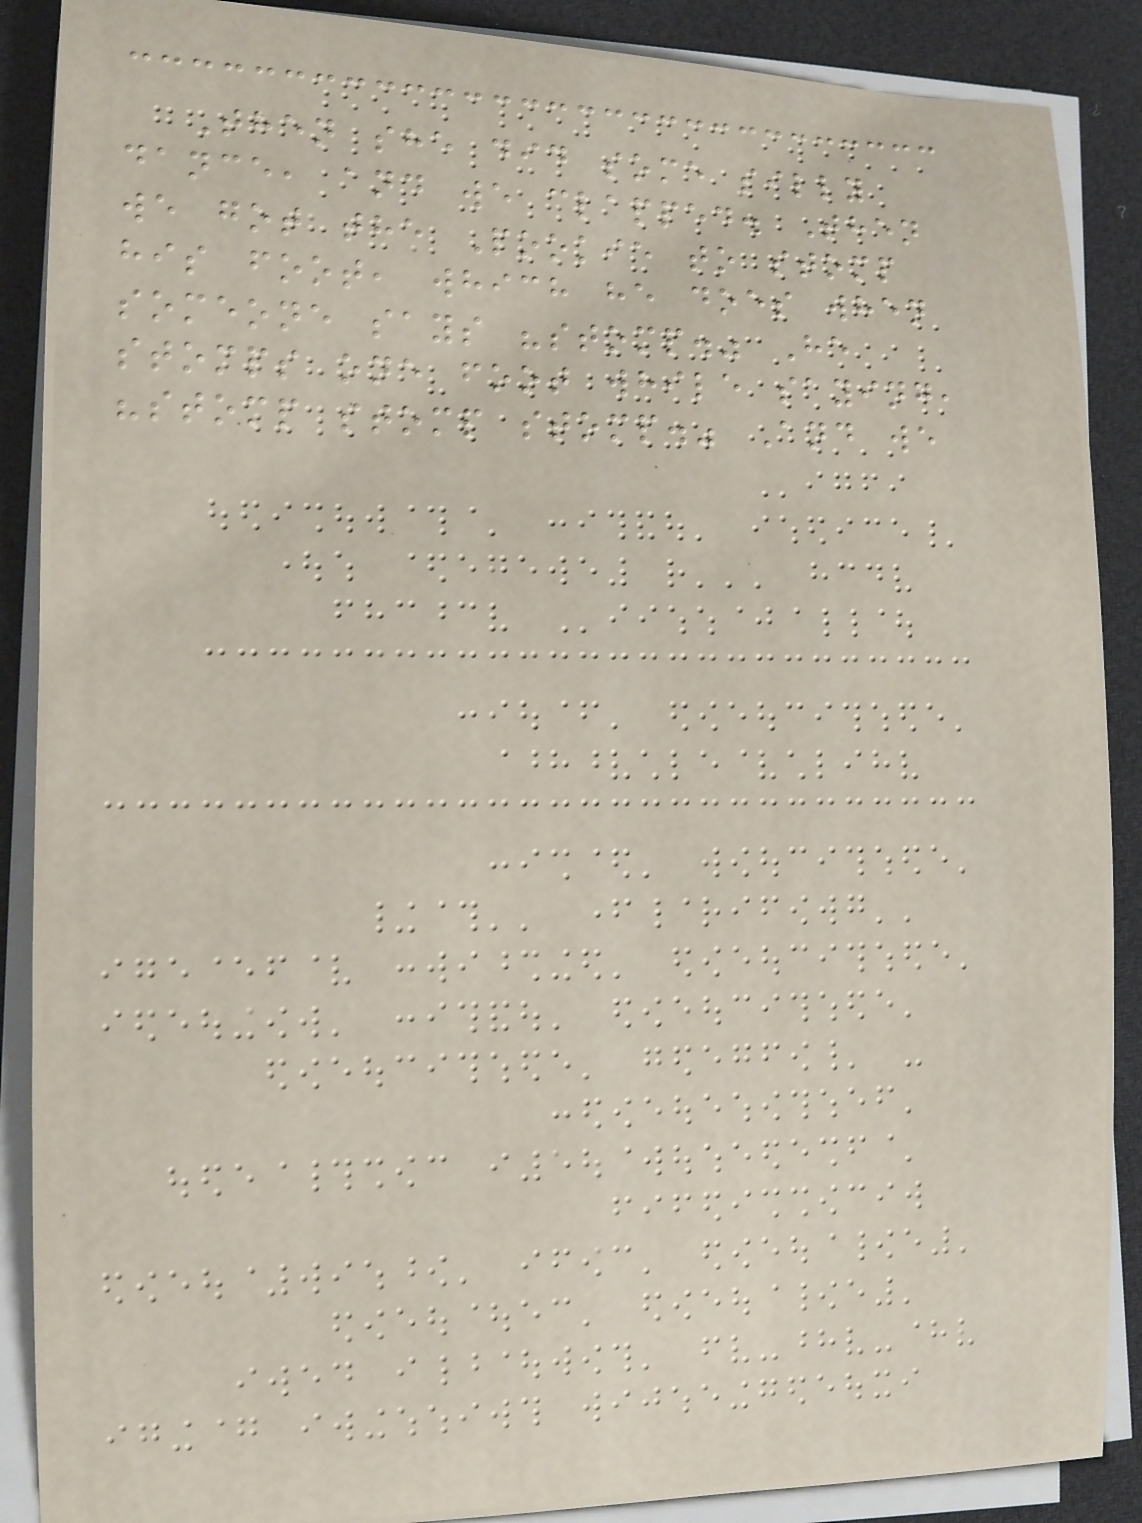Then she did some silly
dance, and we clapped. Then
we got the Pookie to stomp
his foot, which he does when
someone says "stomp." He
stomps one foot while saying,
"stomp stomp stomp." And we
